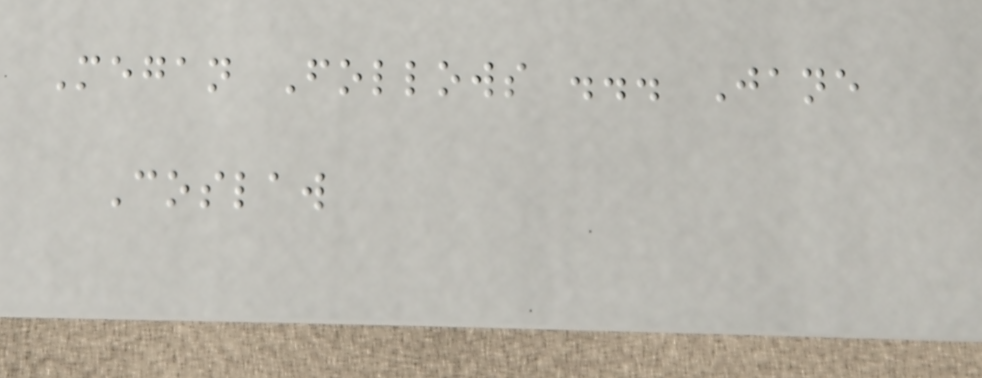Megan Follows ... Jane
Coslaw
